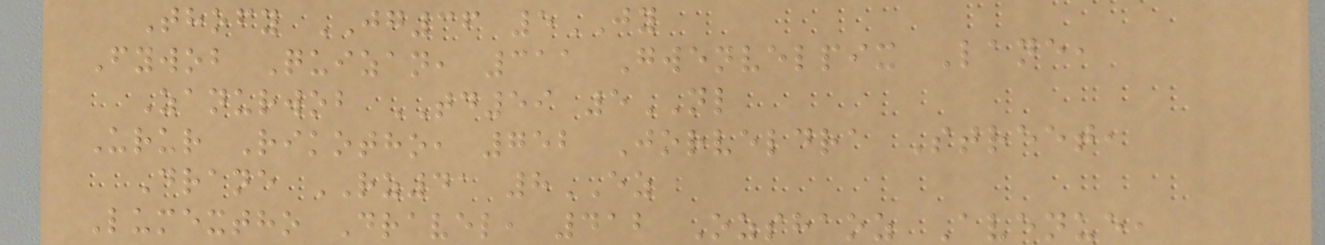Thofy JG36 5JY
Fywob Quizan, 311 Gwenvelpix Lane,
Zanurwob TD59 5NL
Urur Rikotho, 752 Jorveldra Street,
Drane RZ41 8EZ
Lumextho Dravel, 412 Ozshaoz Avenue,
